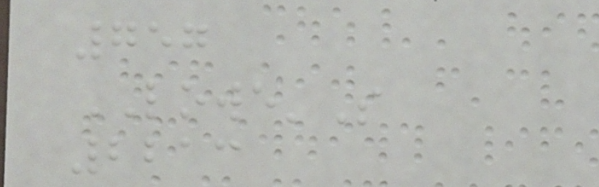757
LOWE'S
2213
